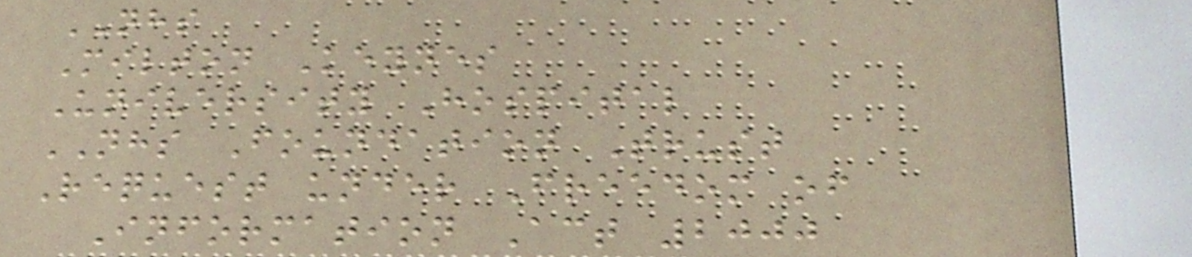NHS
Milton Keynes
University Hospital
NHS Foundation Trust
Request under Freedom of
Information Act 2000
